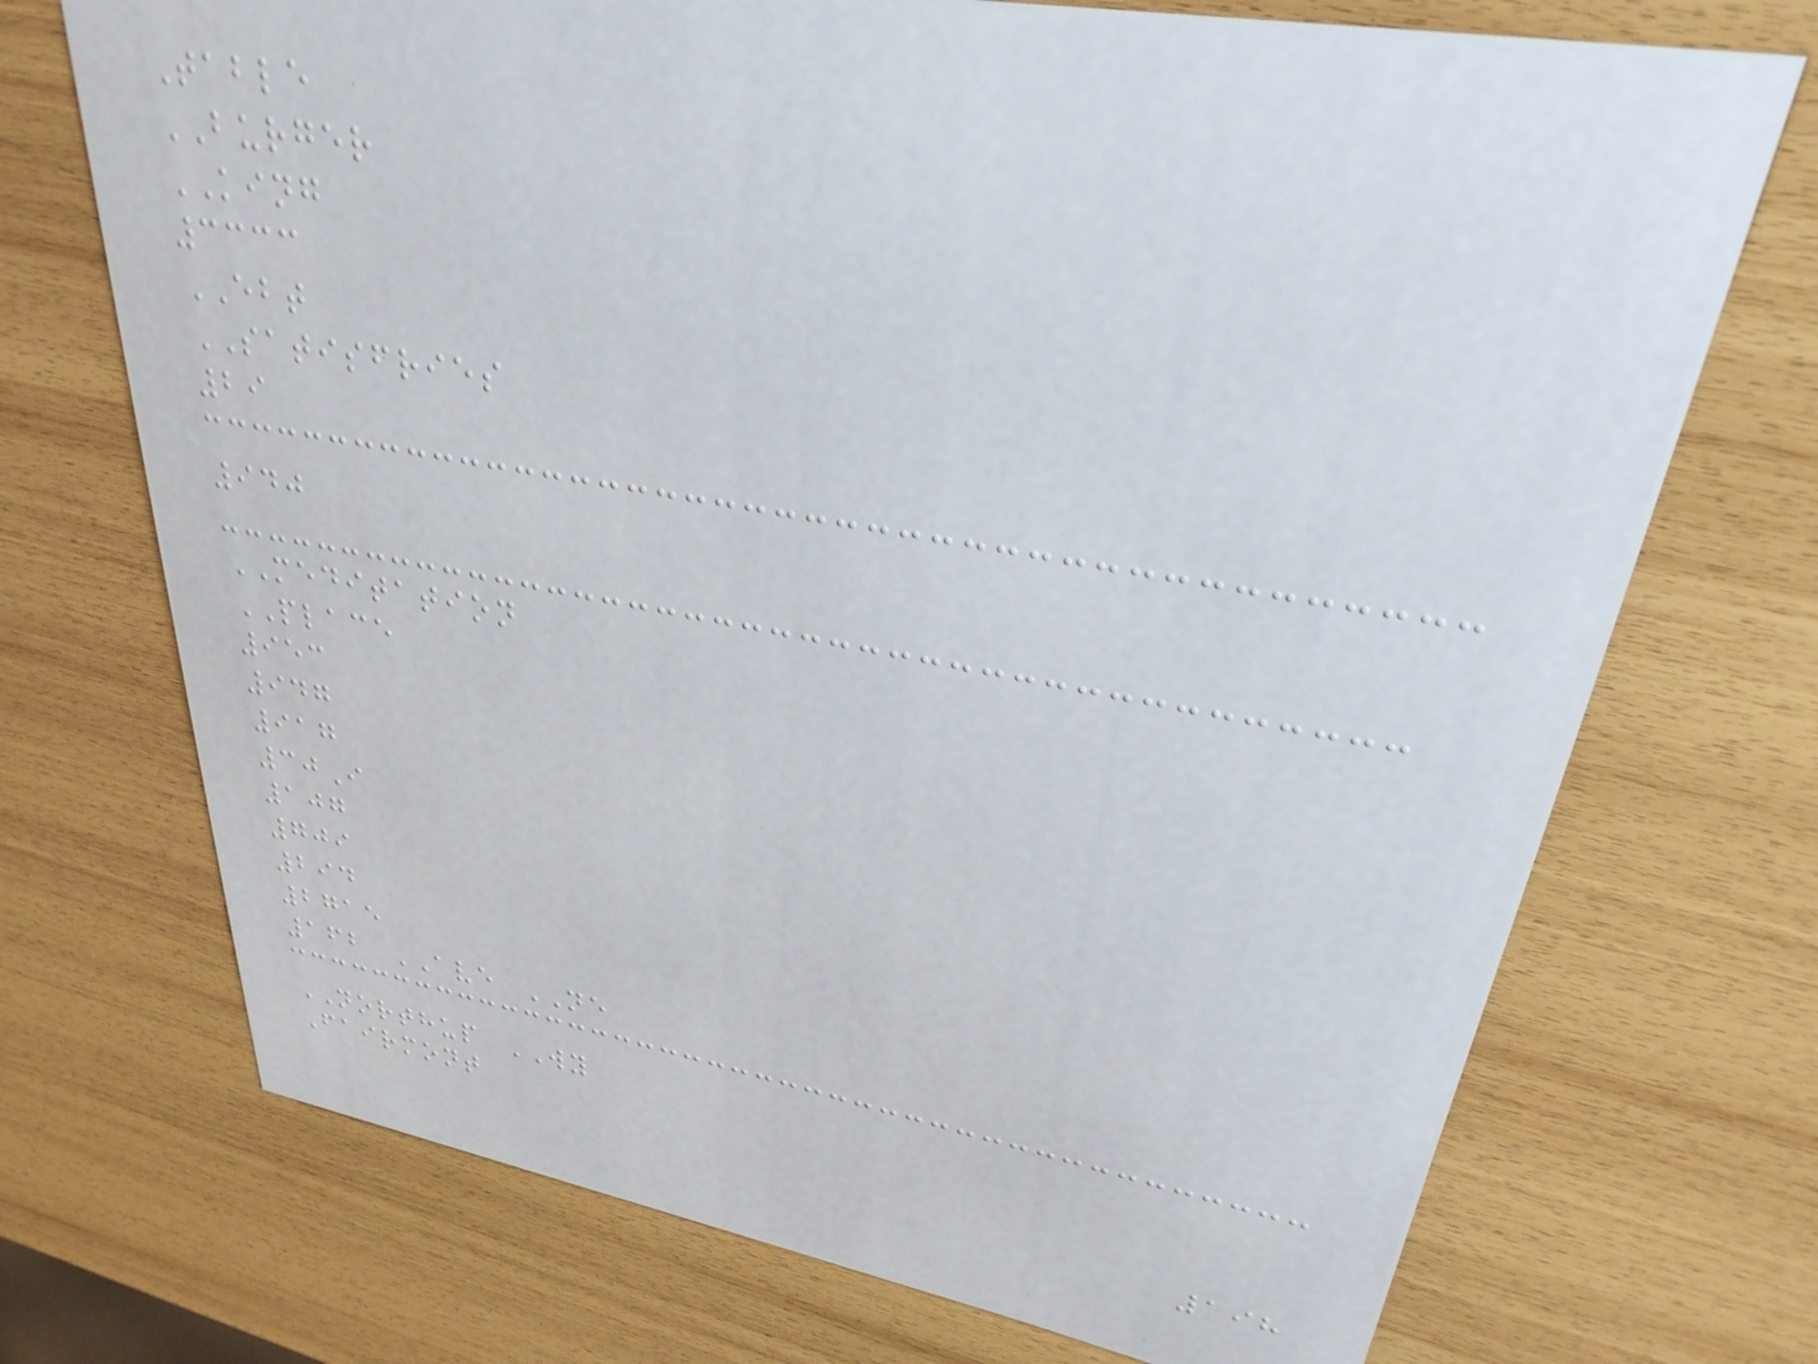Table
BURGER
KING
3333
EBT
SATISFRIES
29
940
MEDITATION
PLACE
953
947
917
30I
107
709
294
2715
162 AVE NE
NORTHUP WY
Fairmont
198
